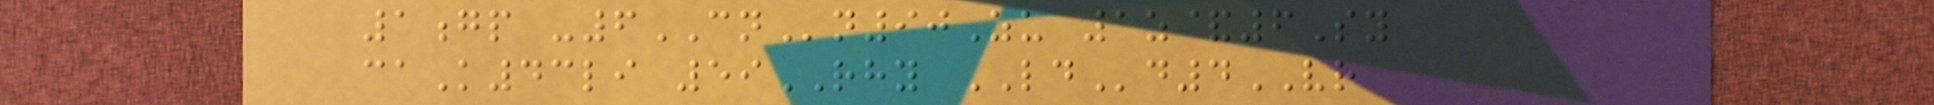1gp -6CNn90Zu 1z&6Sy
caK43li 59RHY LDd4VR
